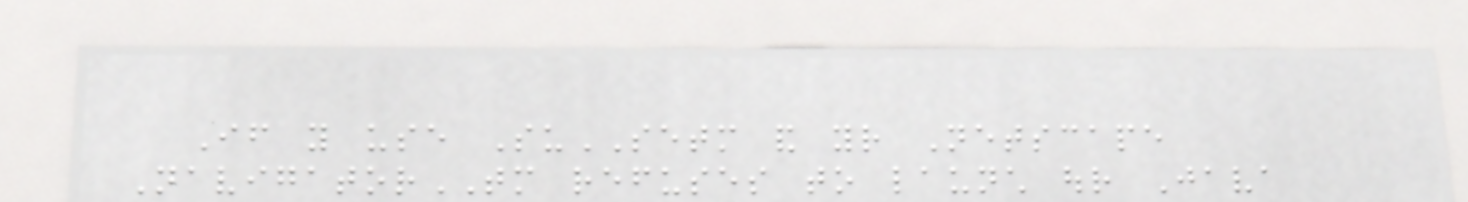If you use SuSETM and your Netscape
NavigatorTM refuses to launch our Java
